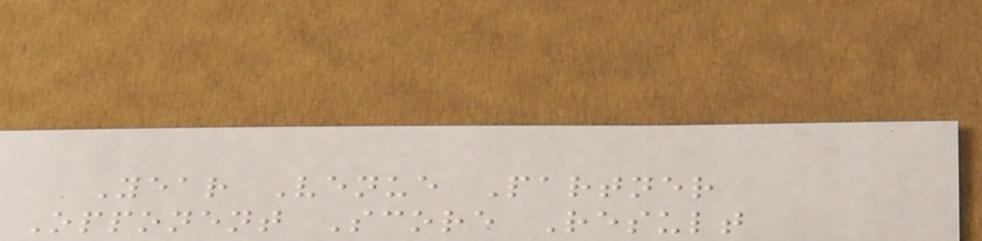Year Venue Partner
Opponent Score Result
